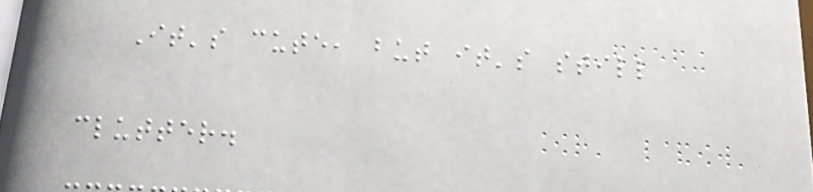It's cute, but it's still
clutter.
